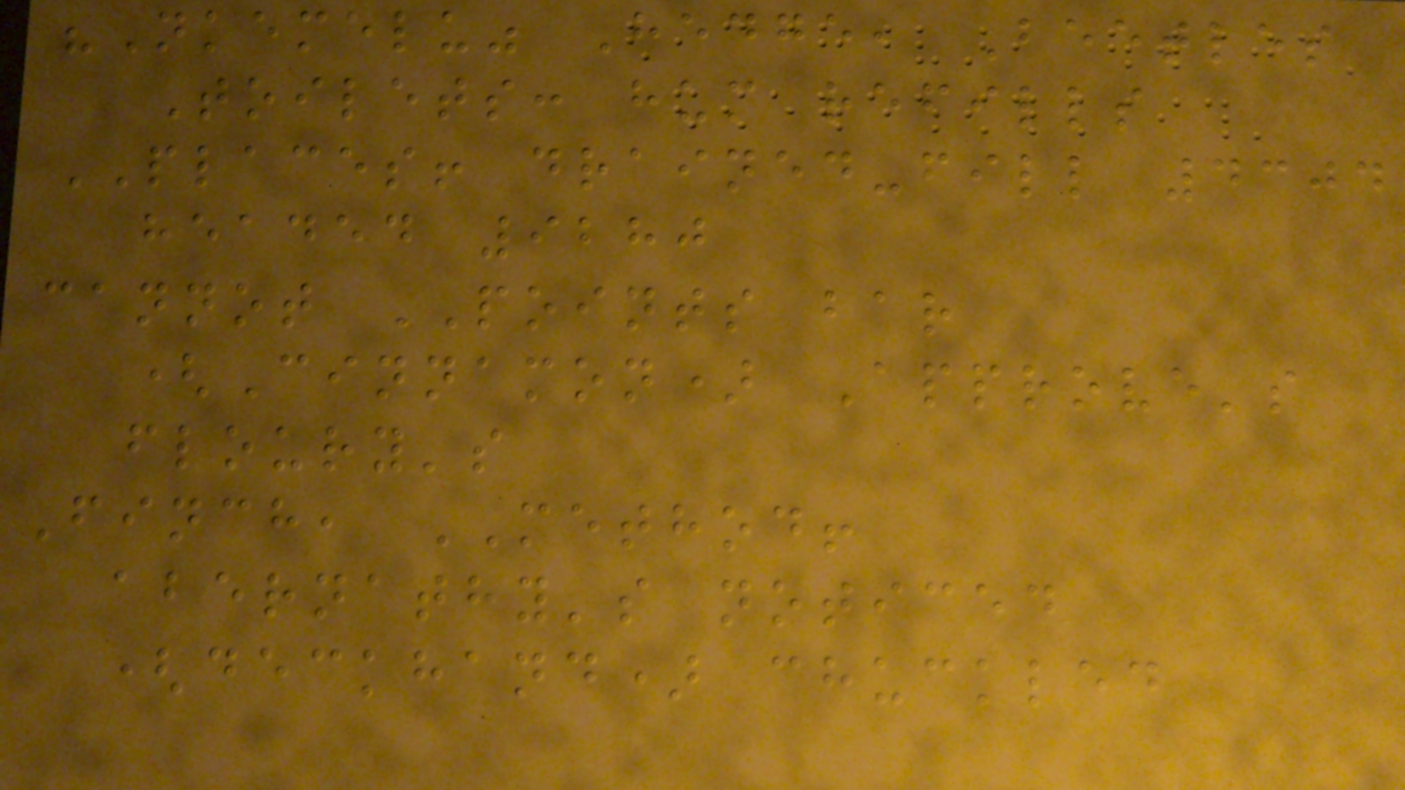"Nkemelu" Hedge, Beetles
Toilets: hum refills
PLACES! drained-fill 4304
headed 9280
cannot POINTS bar
(Cinnamon) Approve's
floury's
Finch, METHOD!
abernathy's noticed
(deckhand) chuckled
